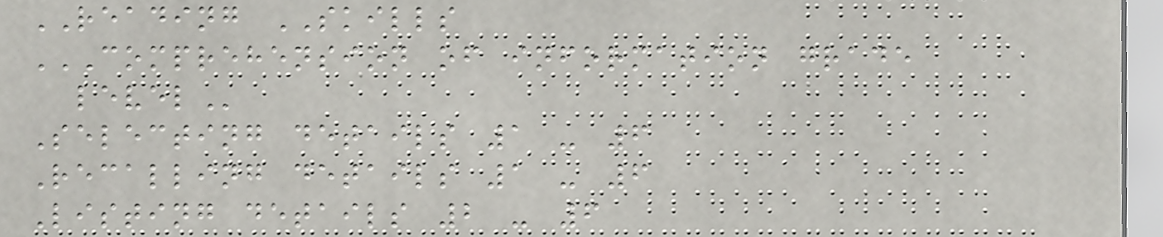READING SKILLS
COMPREHENSION OF INFORMATION GRADE
LEVEL
Selecting details 1 - 6
Recalling details 1 - 6
Listing details 2 - 6
